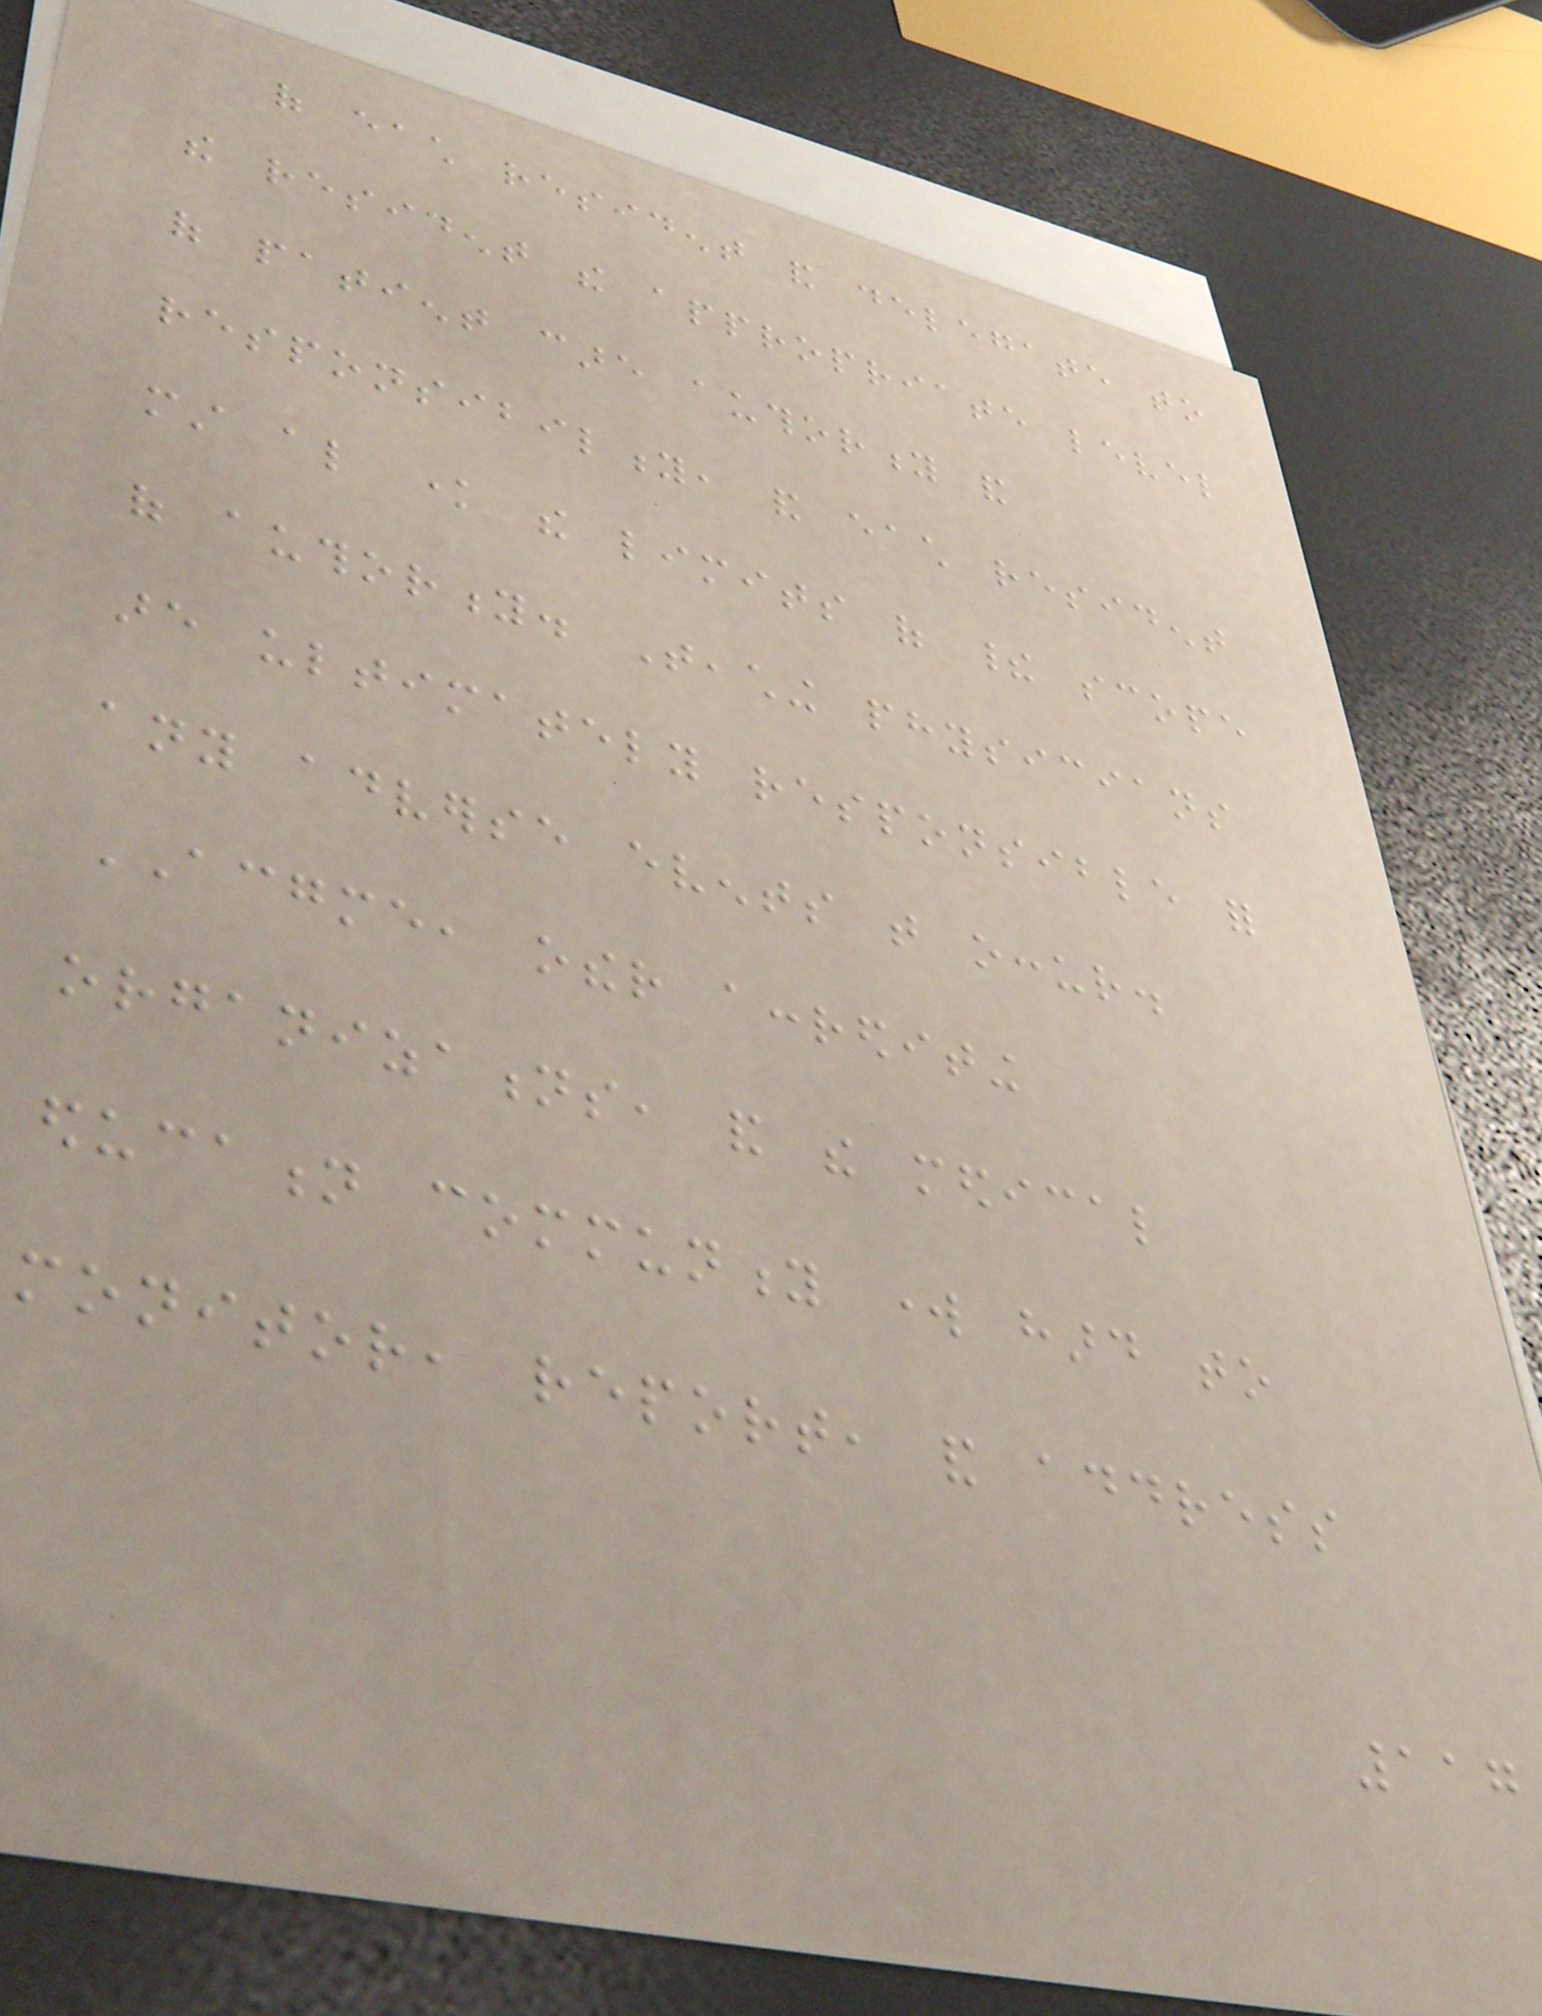of each resident and delegate to
the resident the appropriate level
of patient care authority and
responsibility, and each resident
must also know the limits of their scope
of authority. Teaching physicians
are ultimately responsible for
any adverse events that occur.
ACGME, other accrediting
organizations, and the medical
education community work hard to
monitor, report, and address
117
